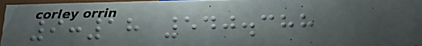9:18 540.388
